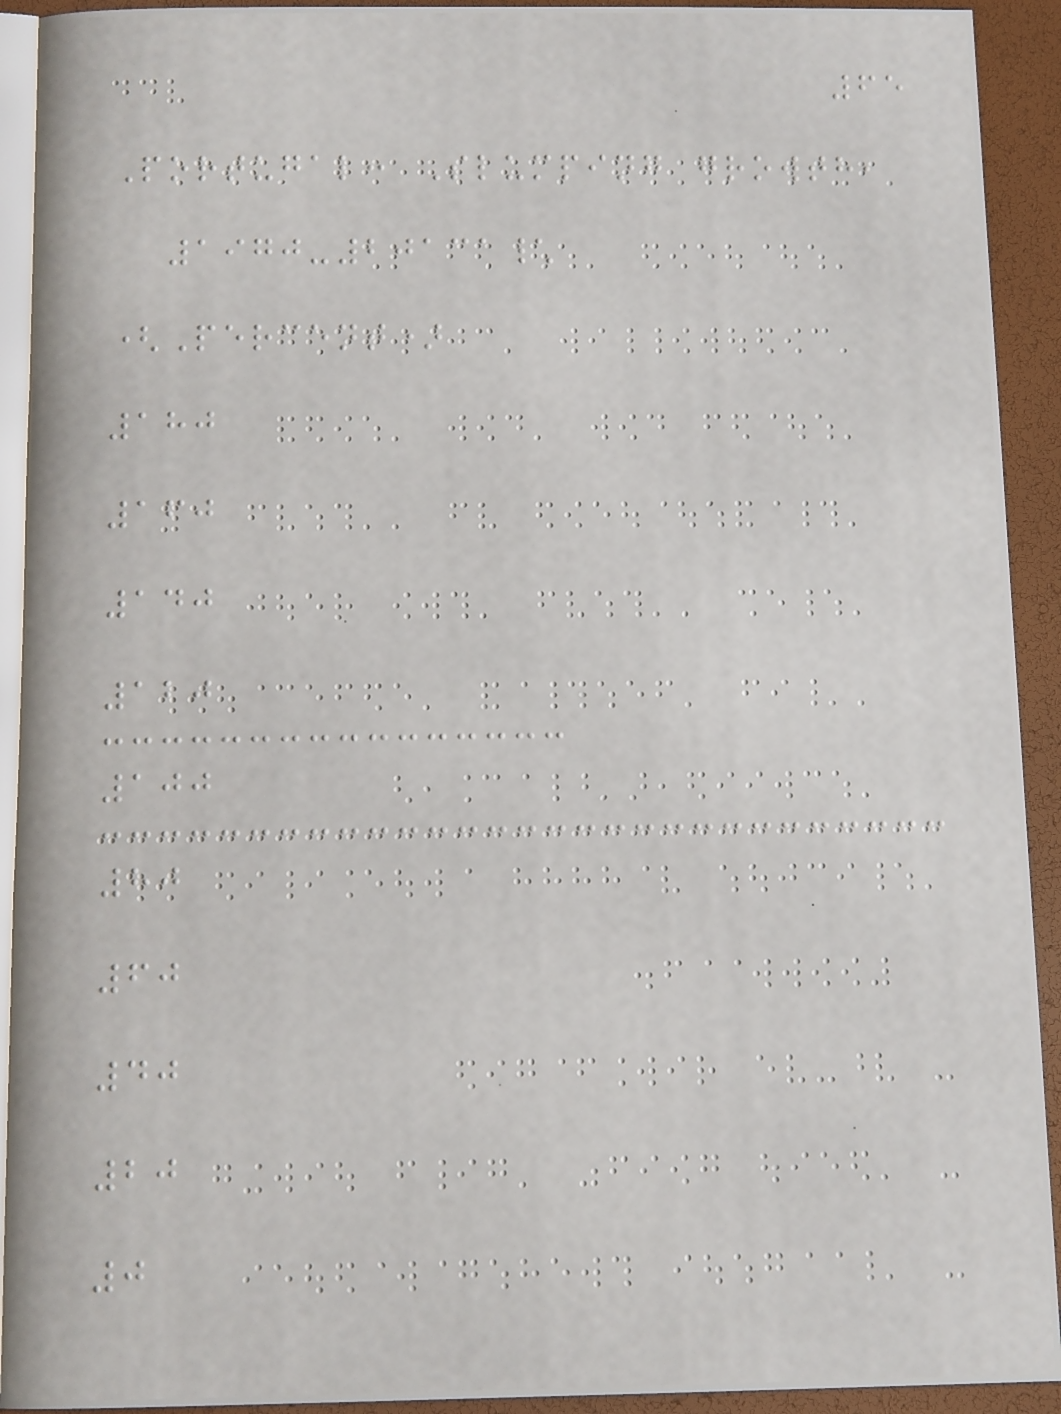65
Portugal: Slumping growth,
1970-20131\
(Percent)
180
160
140
120
100
80
60
40
20
0
